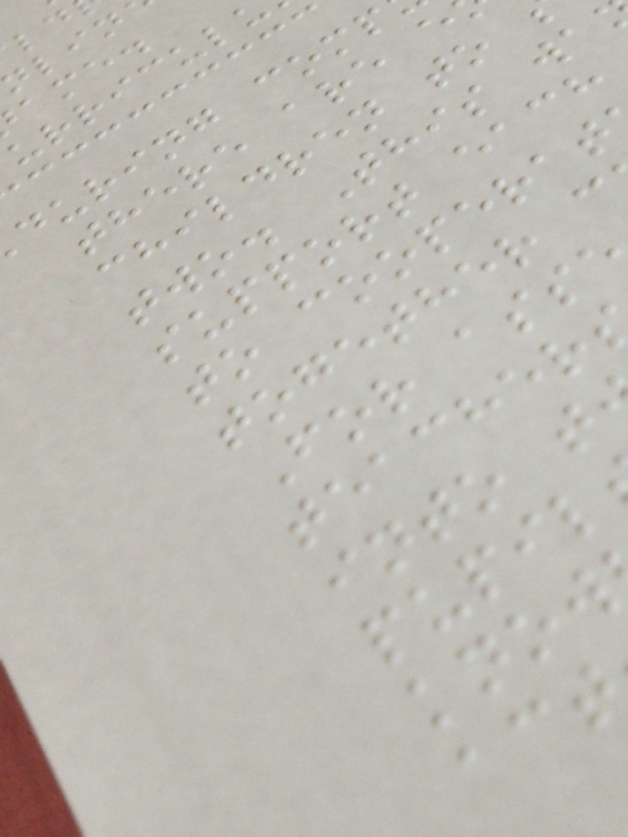ame.
during comp
there are e
children to
two. This wa
support each
to cooperat
together c
For ass
teacher
